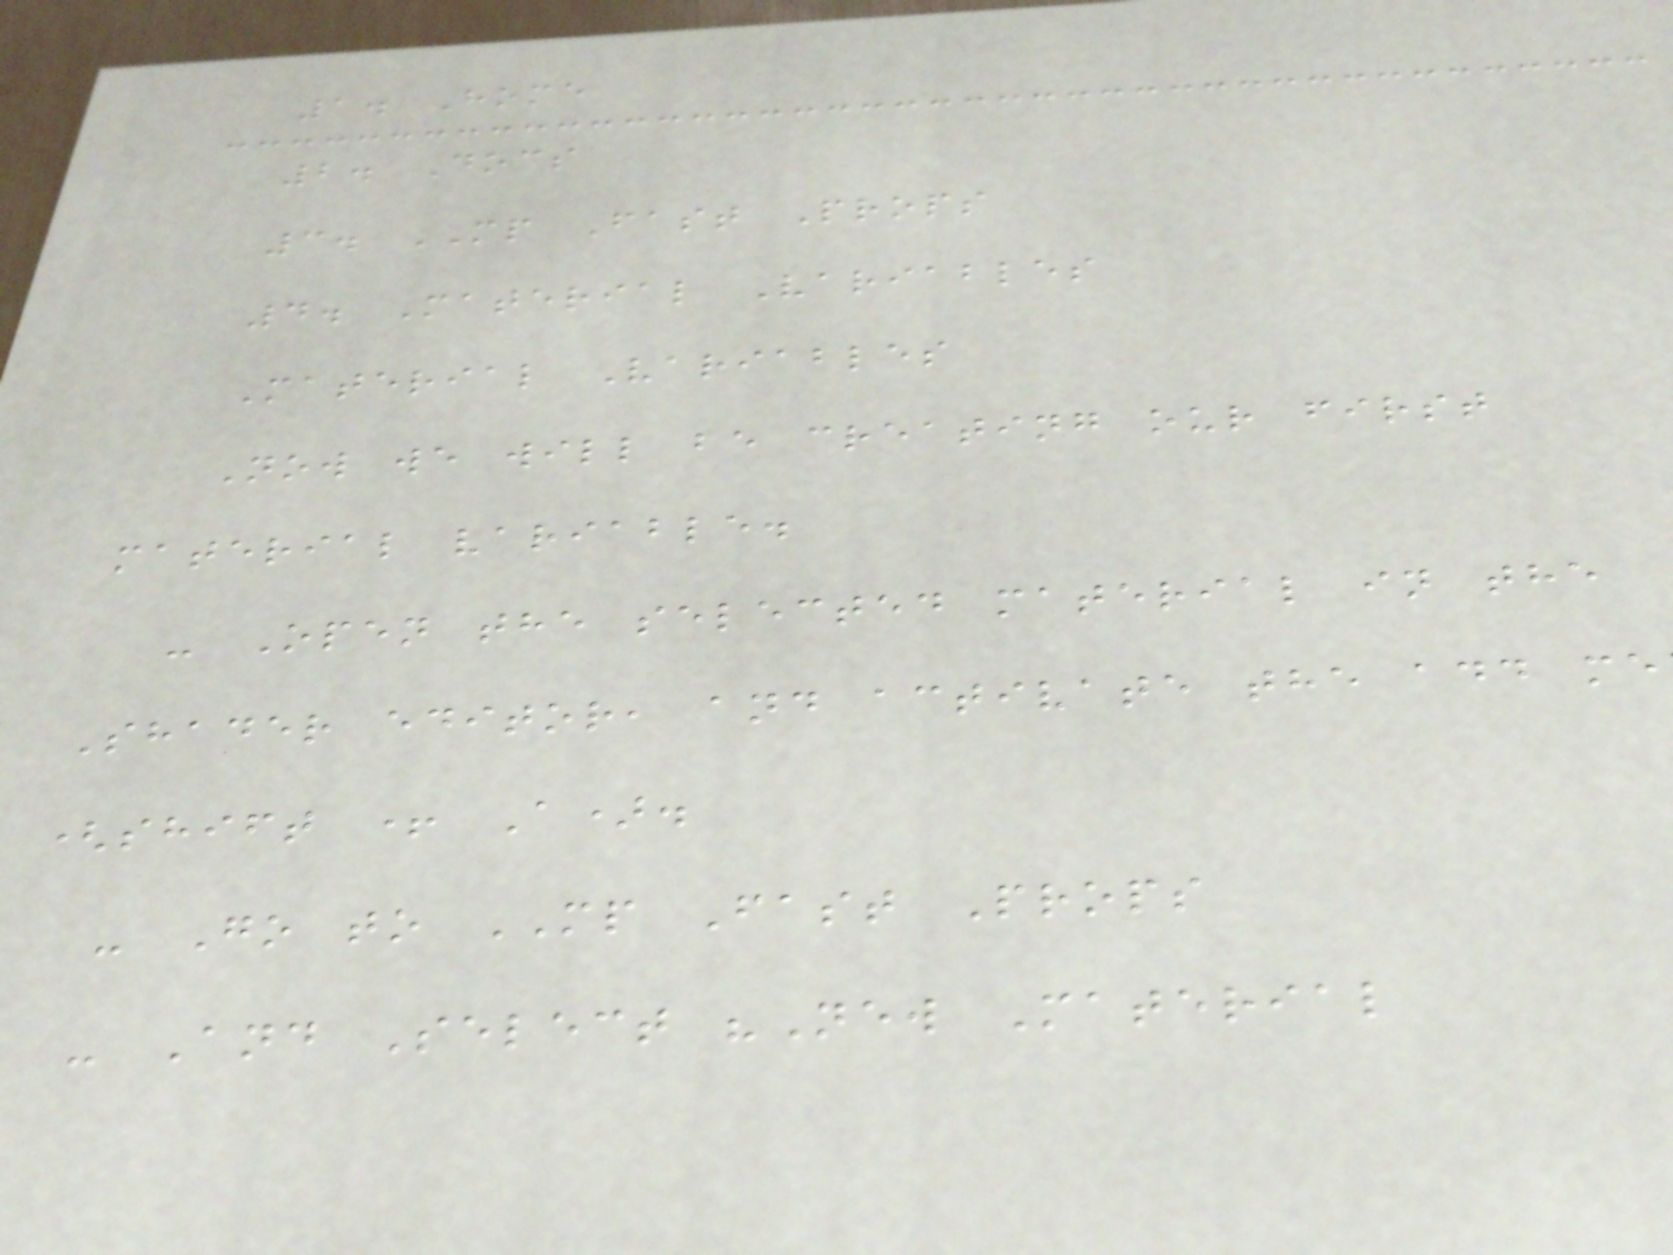1. Home
2. Docs
3. MP Fast Props
4. Material Variables
Material Variables
Now we will be creating our first
material variable.
- Open the selected material in the
Shader editor, and activate the add me
(shift + A).
- Go to MP Fast Props
- And Select "New Material
